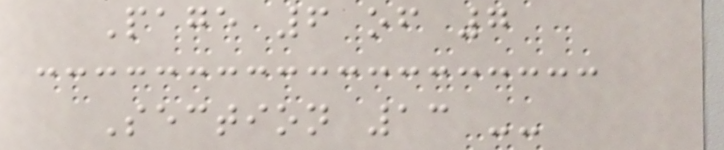Page 6 of 7
Section 13 --
